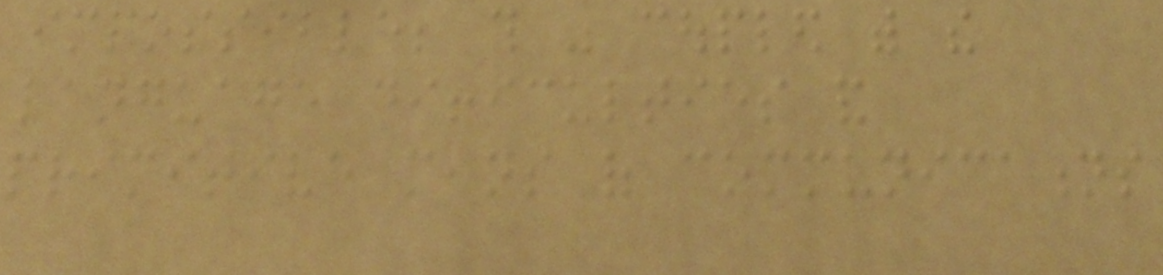impossible; this was coupled with the
language difficulties and
primitive means of communications
